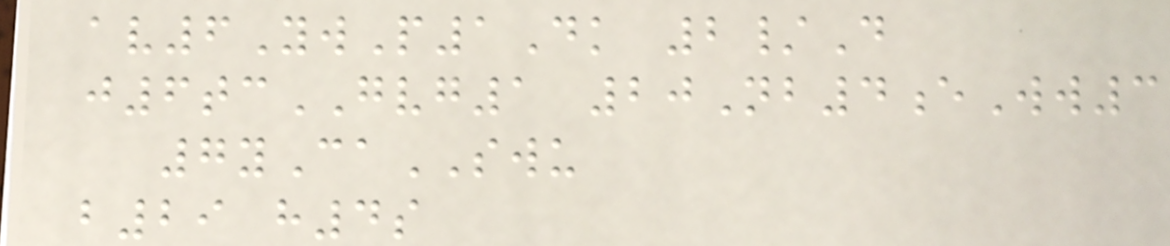av6YwP1Dk 2/D
j6tcGVG1 20Nb4eWw3
7yCaSWU
b29 h4s
